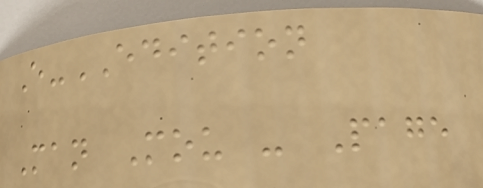E-EDITION
Man Mou - Page
